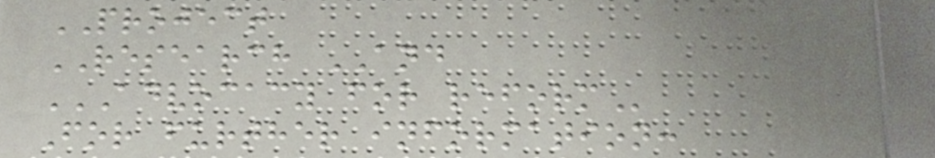PROJECT
RESEARCH AND
ADVOCACY FOR REFORM
For further information:
